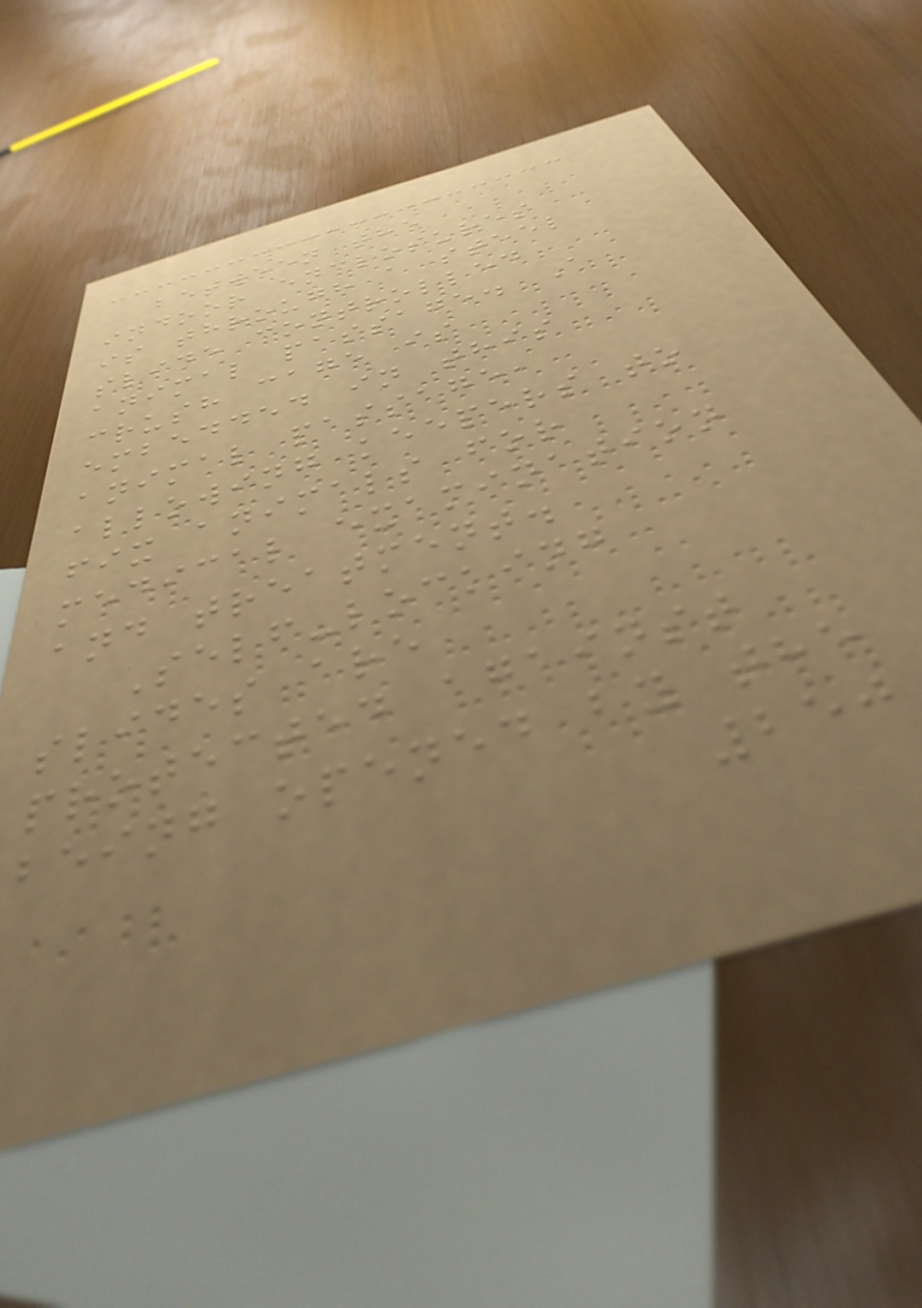between the
indoor enclosures
is through a steel
slide controlled
animal passage. A
crush cage is
embedded in this
animal passage,
allowing keepers to
fix animals for
medical examination
and treatment.
Self-locking
slides are
protected against
being opened by the
250
